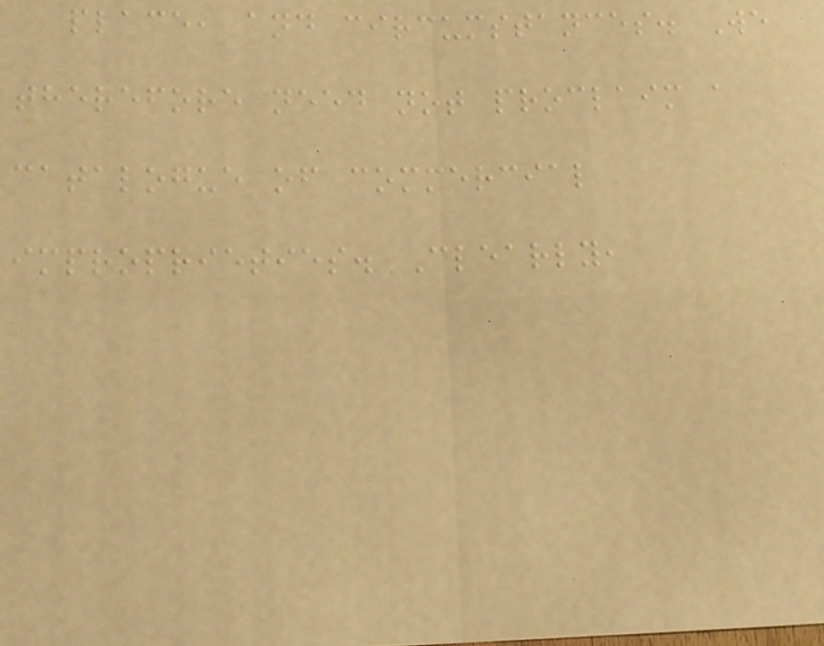place, and circumstances. We
therefore need not proclaim a
catalogue of commercial
improprieties. Clearly,
